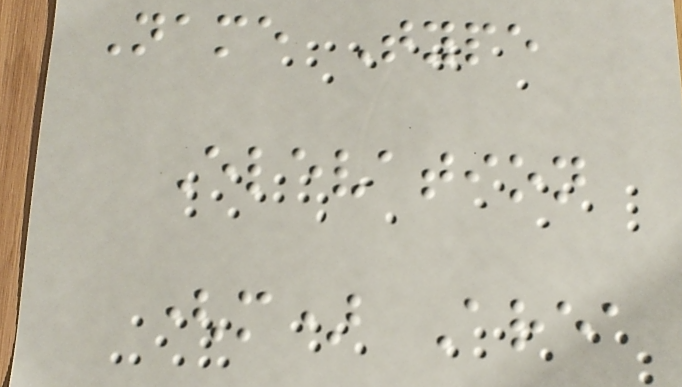Name Type
Elevation
(m) Area
